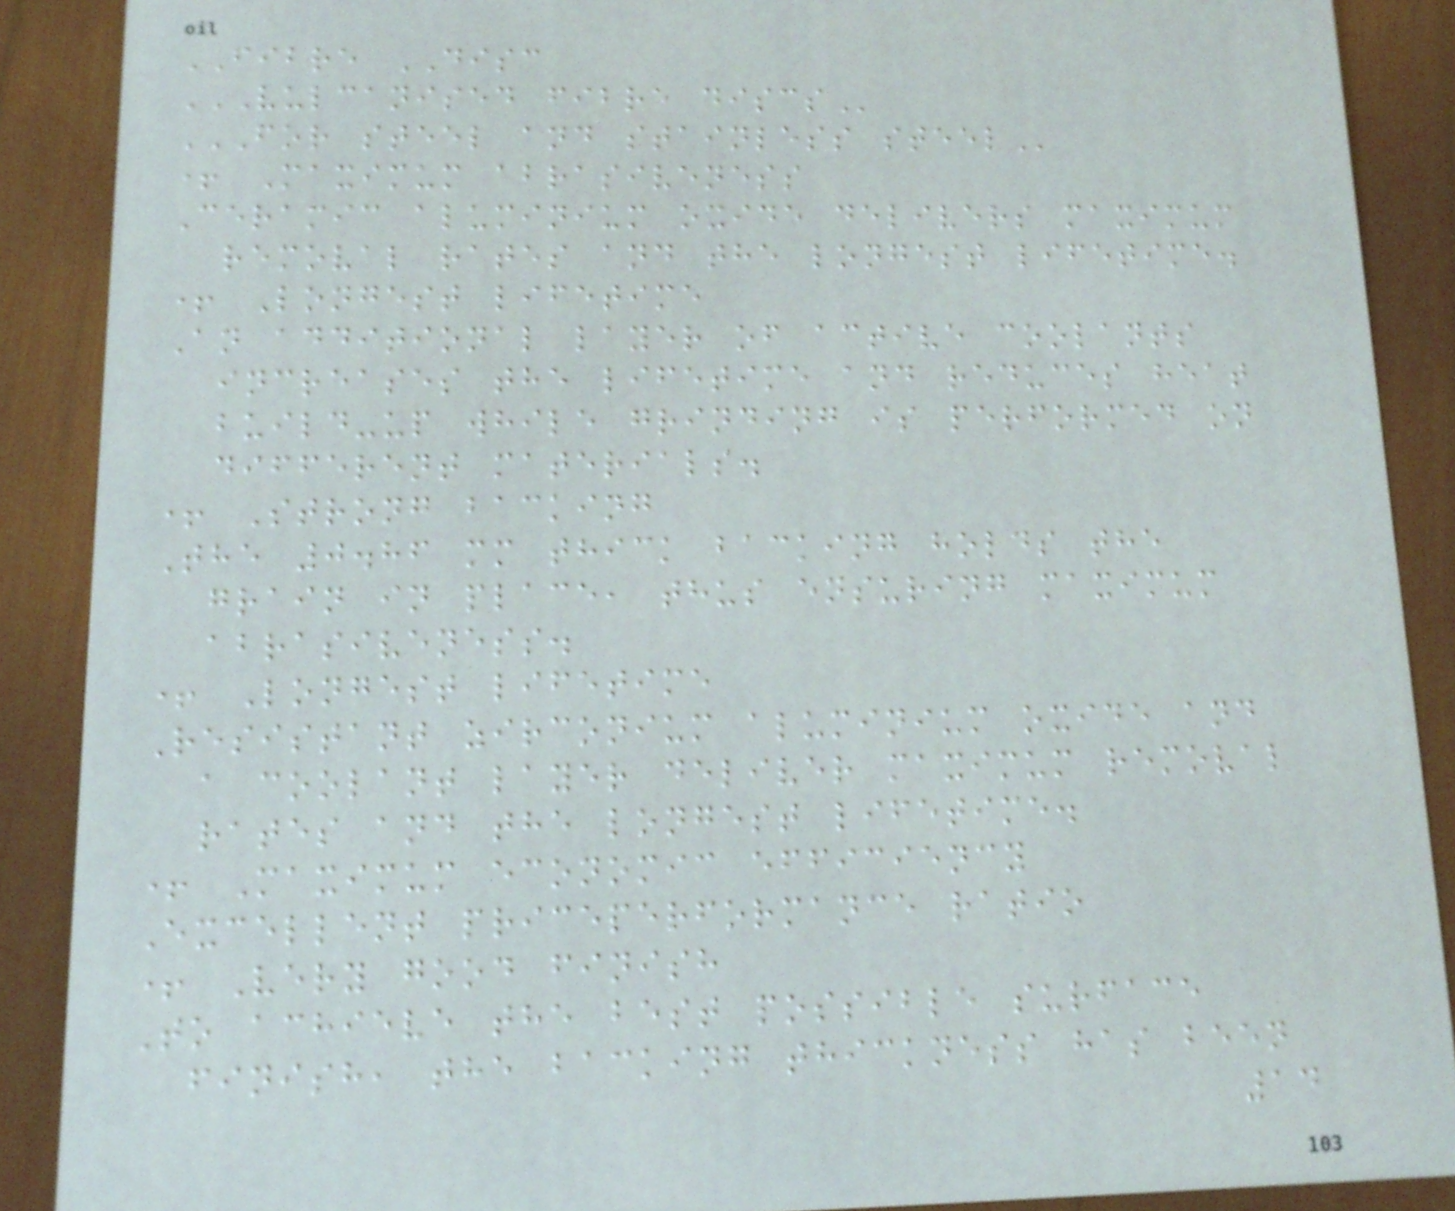FIBRE DISC
VULCANISED FIBRE DISCS
FOR STEEL AND STAINLESS STEEL
+ Maximum abrasiveness
Ceramic aluminium oxide delivers maximum
removal rates and the longest lifetime.
+ Longest lifetime
An additional layer of active coolants
increases the lifetime and reduces heat
build-up while grinding is performed on
different materials.
+ Strong backing
The 0.86 mm thick backing holds the
grain in place, thus ensuring maximum
abrasiveness.
+ Longest lifetime
Resistant zirconium aluminium oxide and
a coolant layer deliver maximum removal
rates and the longest lifetime.
+ Maximum economic efficiency
Excellent priceperformance ratio
+ Very good finish
To achieve the best possible surface
finish, the backing thickness has been
14
